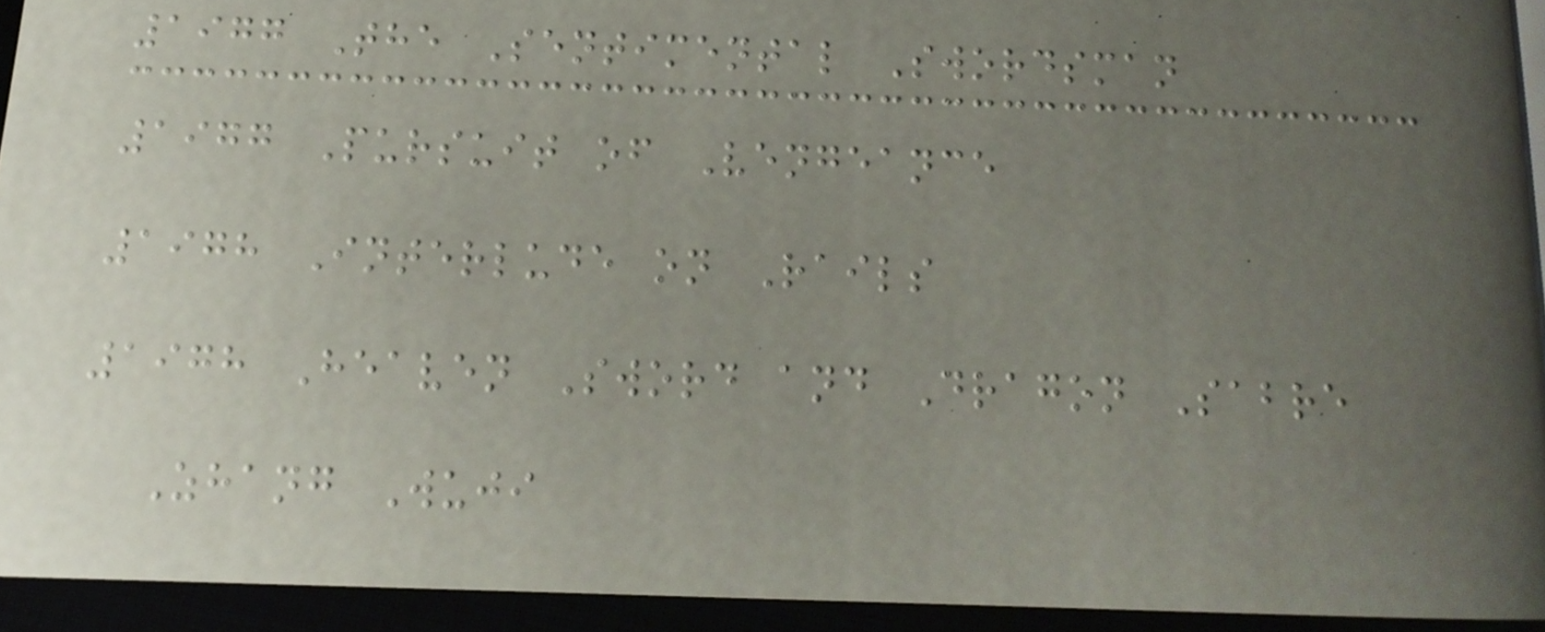1977 The Sentimental Swordsman
1977 Pursuit of Vengeance
1978 Interlude on Rails
1978 Heaven Sword and Dragon Sabre
Zhang Wuji
